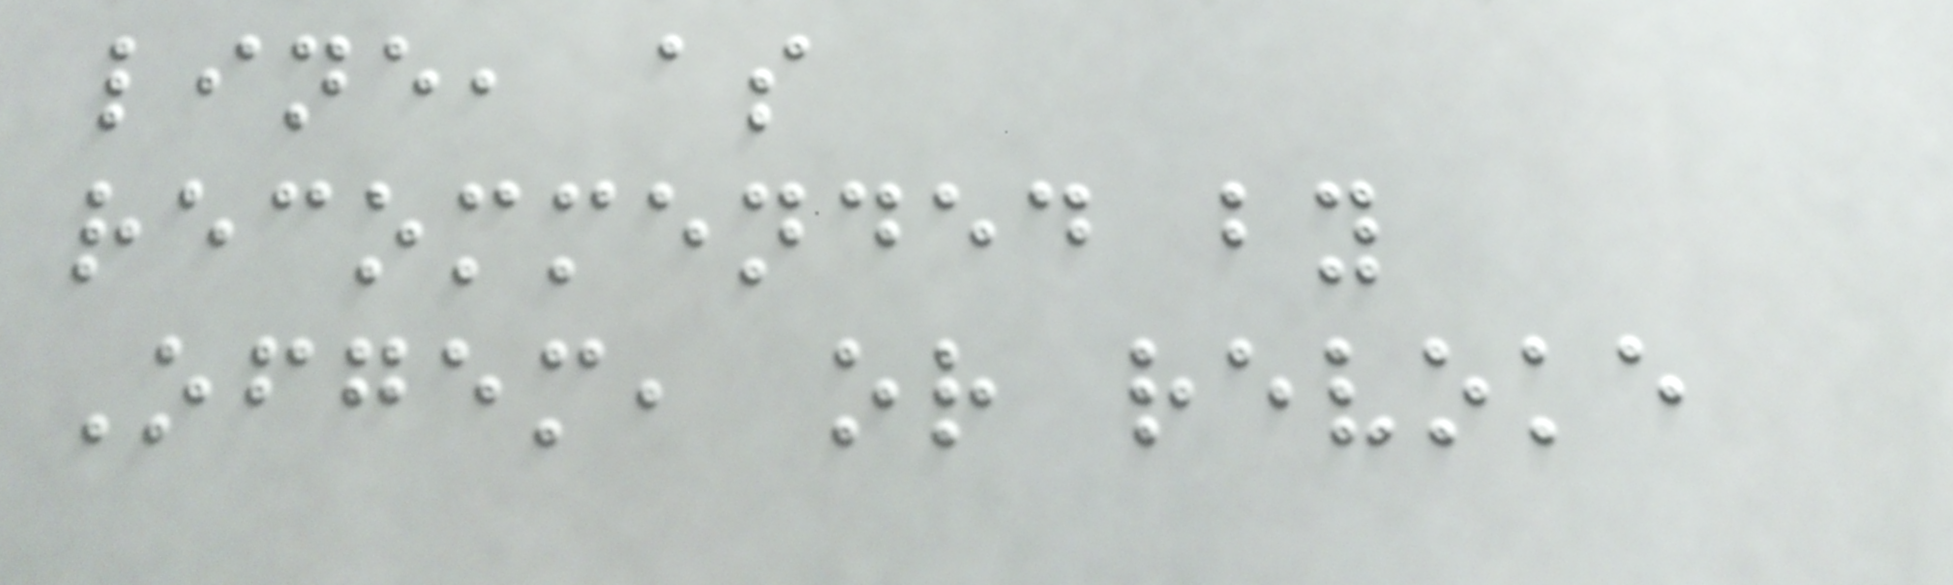line, as
recommended by
Ofgem, or revoke
